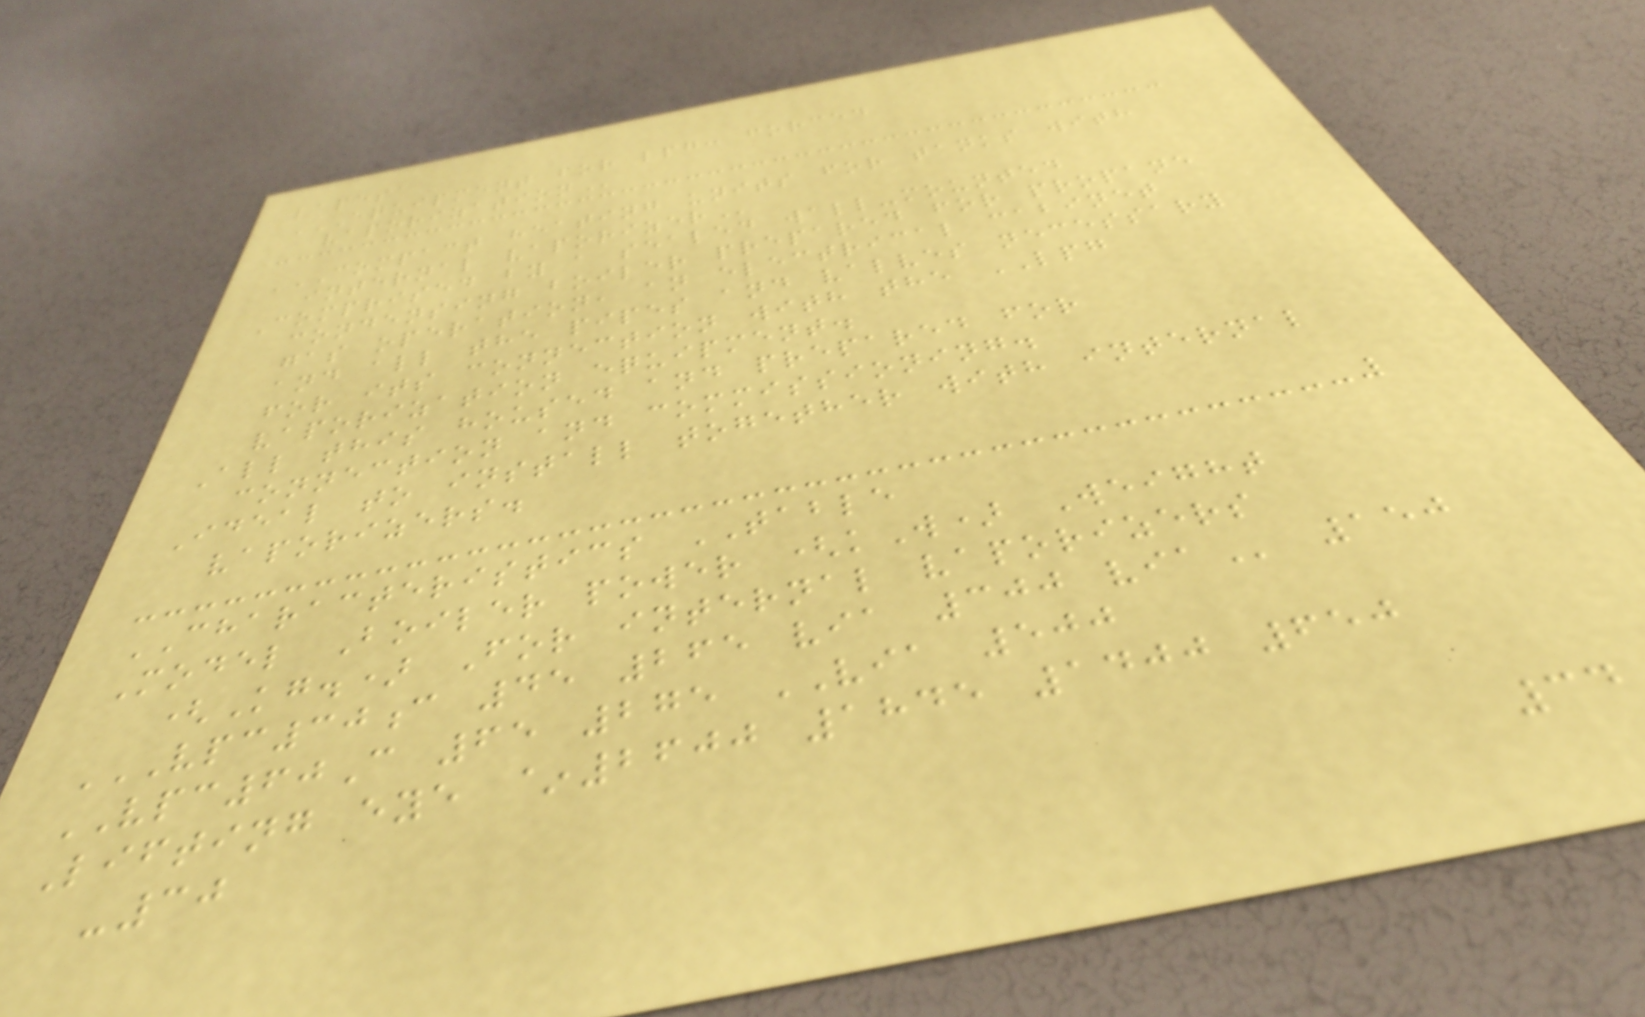lapesa
EQUIPMENT FOR LPG: FORCED
VAPORIZATION
COMPACT HEATING UNITS FOR TANKS WITH
INTERNAL VAPORIZER
Comprised by a sealed wall-mounted
condensing boiler prepared for propane
gas operation, an electrical cabinet
and all the pipes and valves necessary
for its connection with the LPG
vaporization equipment.
All this housed and prepared for
connection and commissioning.
Ideal to install together with internal
vaporizers.
CHARACTERISTICS TABLE
Model Boiler power (kW) Weight
(Kg.) For internal vaporizers
VPC30C 45 265 VIA 300 VIA 150
VPC60C 65 275 VIA 500
Lifting eye ~2600 1845 1400 650
-30
34
